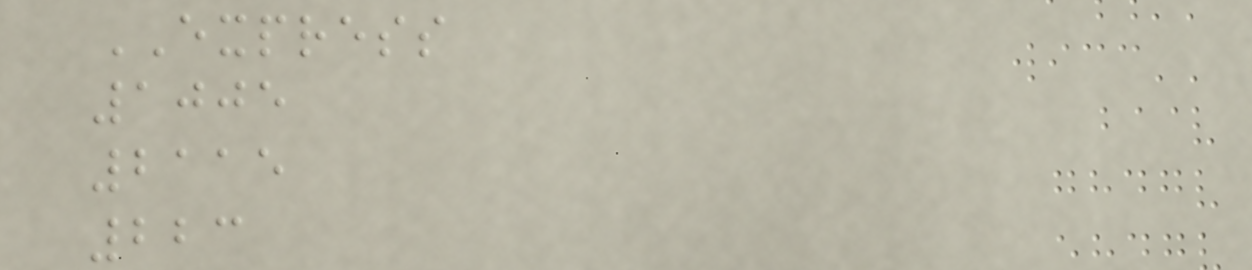EXPRESS
1005
2115
223
